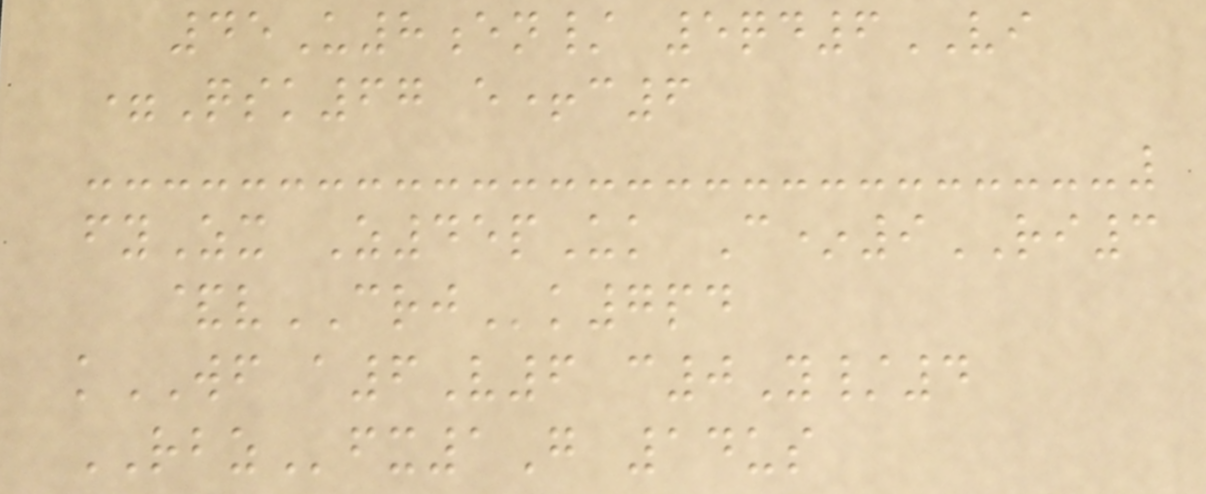45U8en/ 5qd6VI
=Qsk67 e+c6
fyZx Z45pUk C*9RI3
&vCRJk7pd
kWF a6V6 c0Y/4
RBZfx1G 14us
